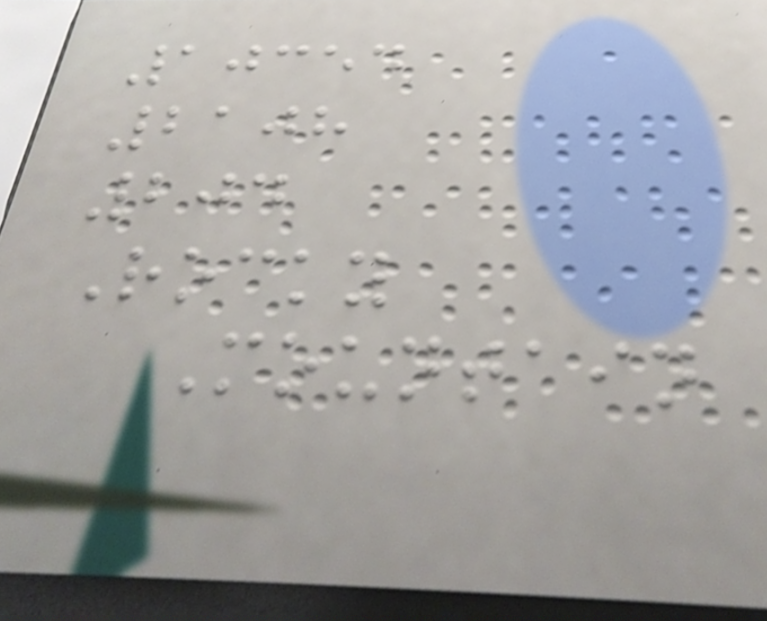10354
2108
204
Rocky
Mountain
